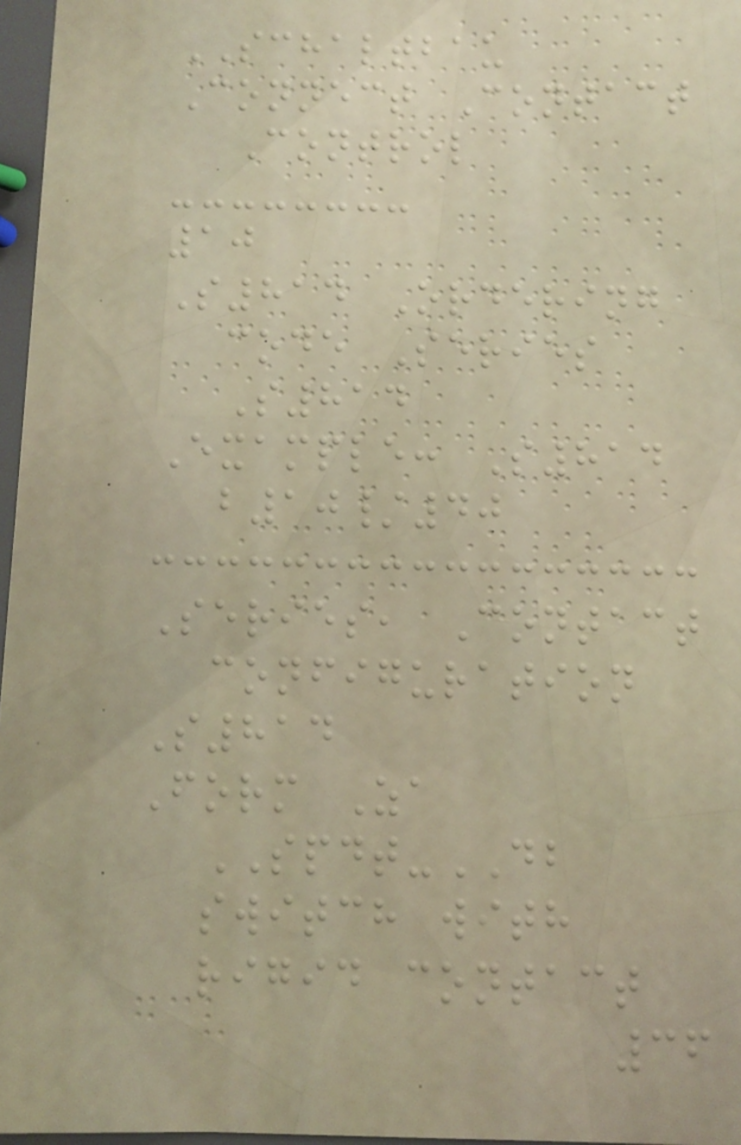SCHALTBAU
Connect Contact
Control
10
S814 Ordering
code Series
S814
Example: S814
b10/40
Series, Contact
configuration
S814
Form Za
SPDT-DB
switch with
rigid contact
36
